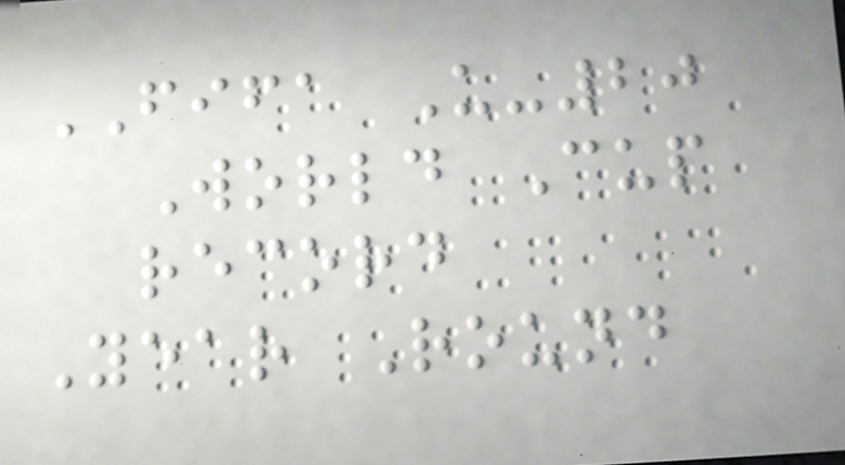FIFA U-20
World Cup
record
Year Round
